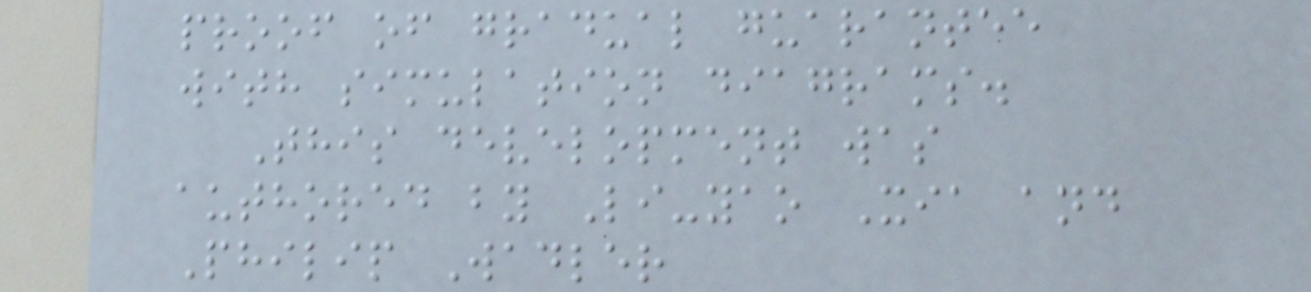proof of gradual guarantee
with simulation diagrams.
This development was
authored by Li-yao Xia and
Philip Wadler
